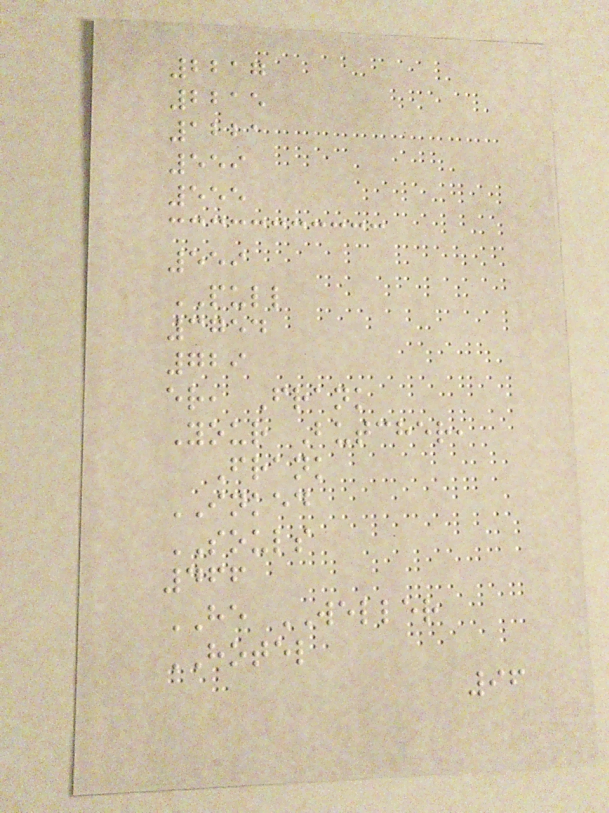2217
2215
1221
559
555
559
PULL
3754
729
er, Frank
Your Butcher,
Frank
INKED
SOULS
466
HE WELLER
HOTEL
96
